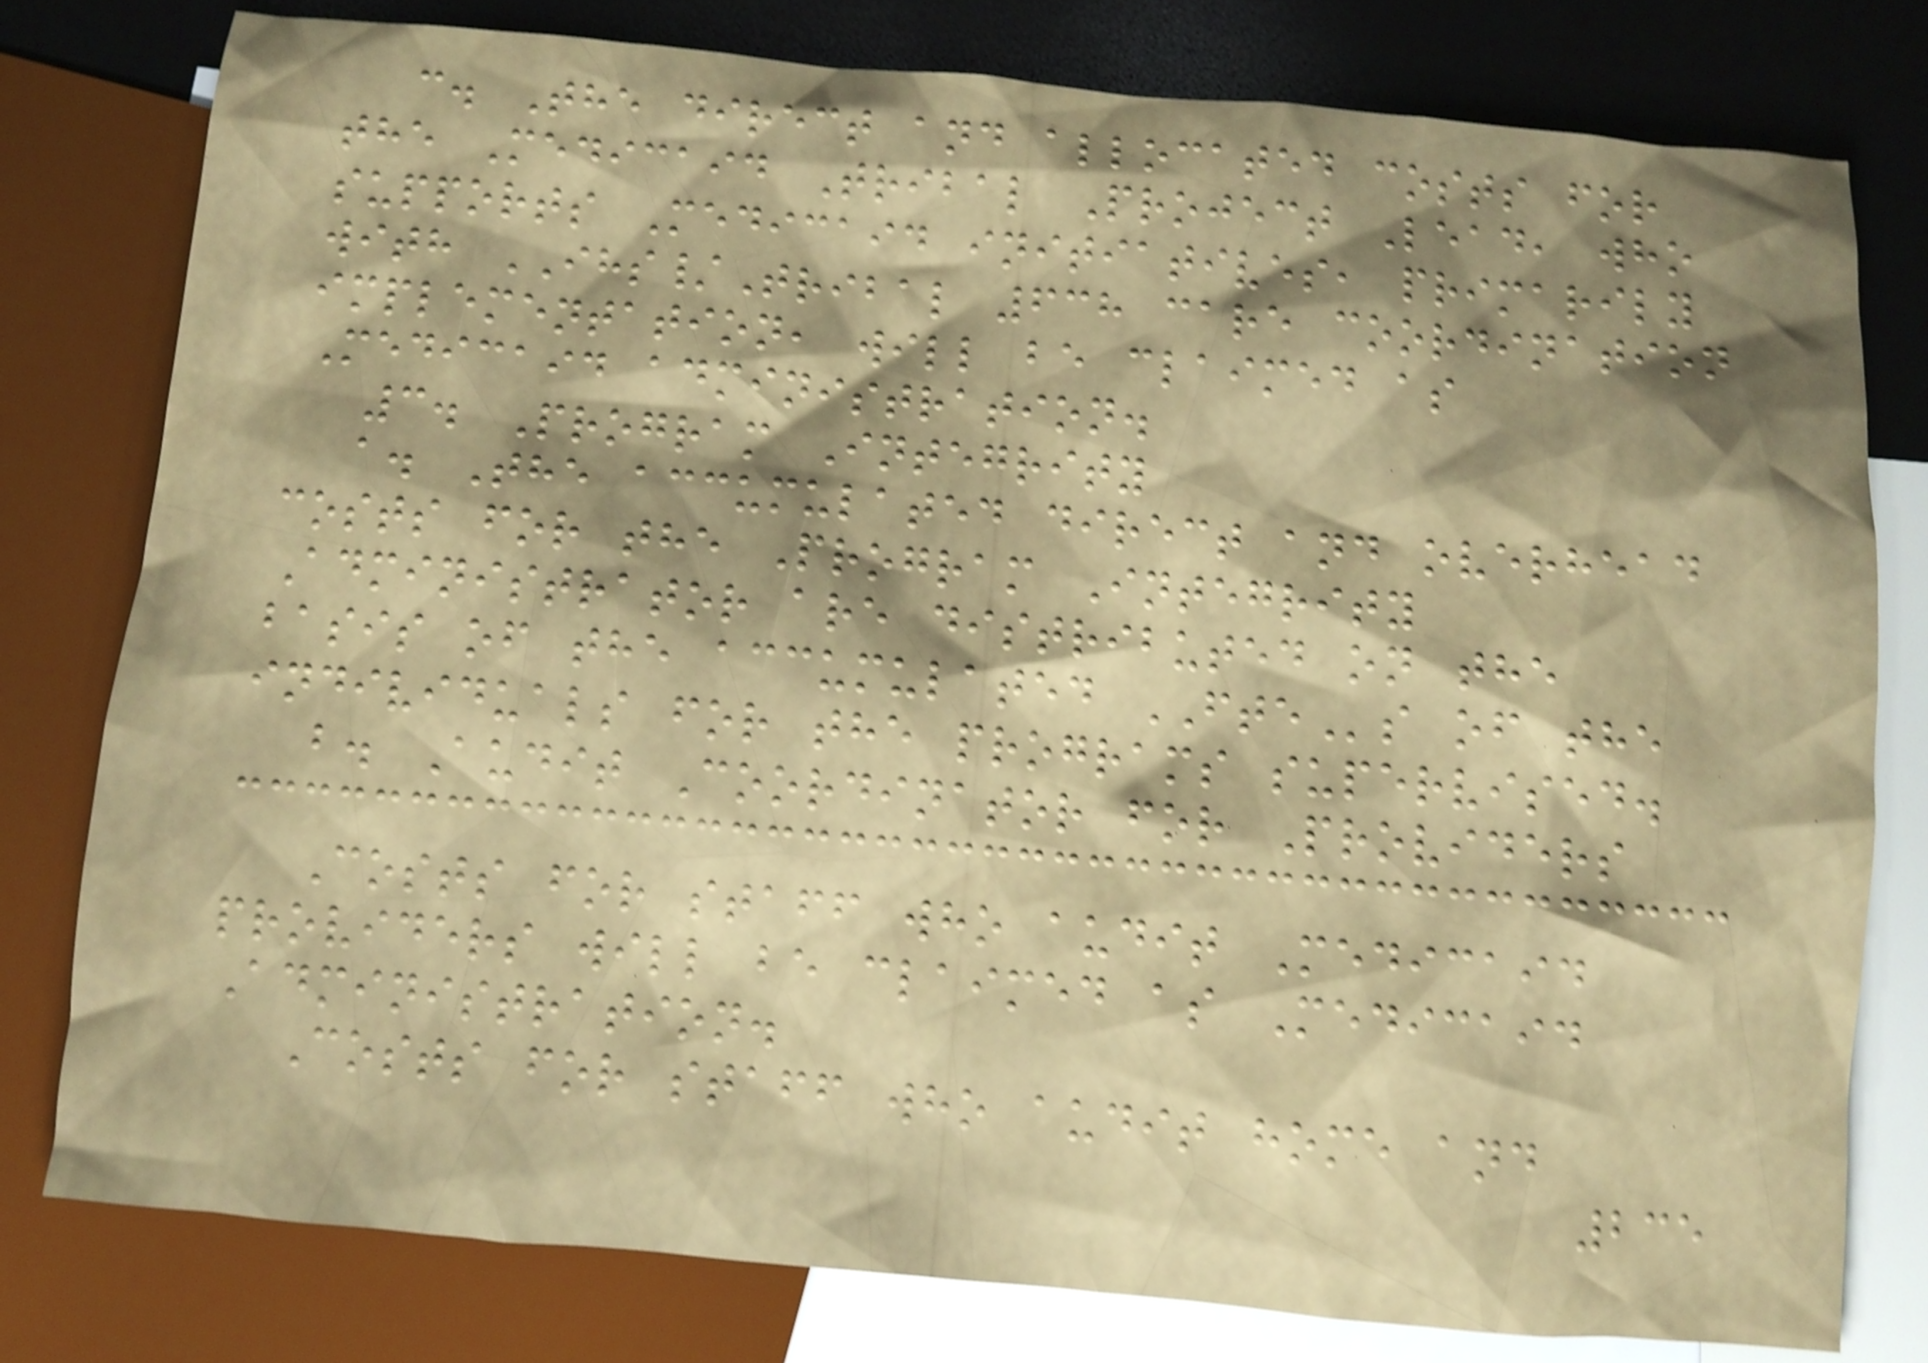c. The direct and allocated costs for
the Medicaid Tribal Project Lead, who
supports Medicaid initiatives, primarily
with IHS/Tribal 638 care coordination
implementation, will be claimed as
Medicaid administration.
3. Program Integrity
a. The accumulated direct and overhead
costs for the Program Integrity
Administrator are distributed on the
basis of the accumulated FTEs of the
individuals for the programs supervised.
b. Audit Coordinator for Providers
Costs for staff who audit Medicaid
providers will be claimed as Medicaid
Administration.
Costs for staff who audit home and
235
